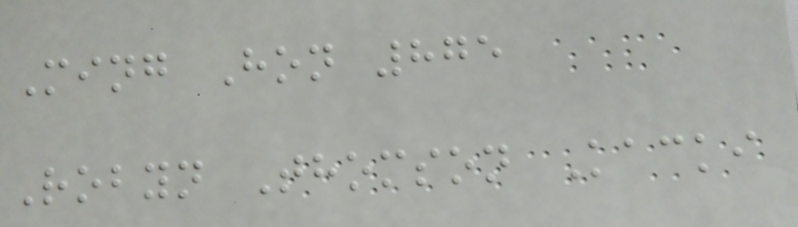Ming Hon 875
Robyn Thomson Kacki
